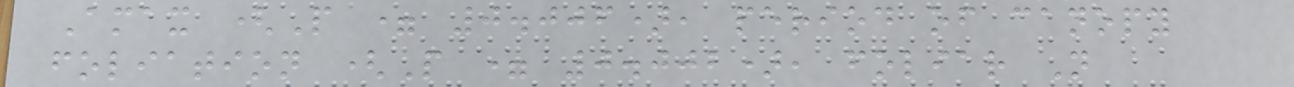Amax (P = 0.006), period of canopy
foliation (P = 0.002), foliar N
